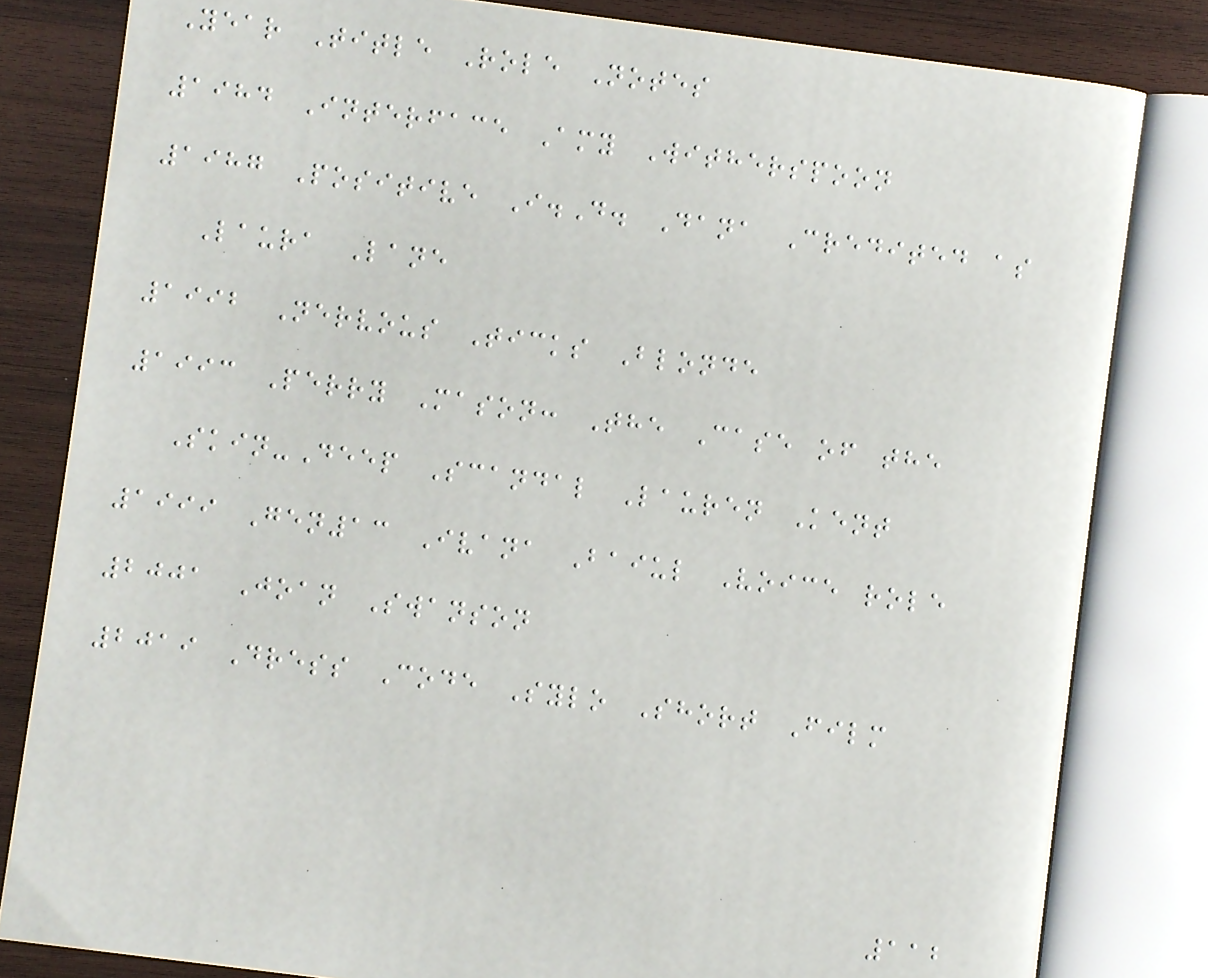Year Title Role Notes
1984 Interface Amy Witherspoon
1987 Positive I.D. Dana Credited as
Laura Lane
1992 Nervous Ticks Blonde
1993 Perry Mason: The Case of the
Skin-Deep Scandal Lauren Kent
1999 Gen13 Ivana Baiul Voice role
2001 Joan Swanson
2019 Dress Code Sylo Short Film
112
